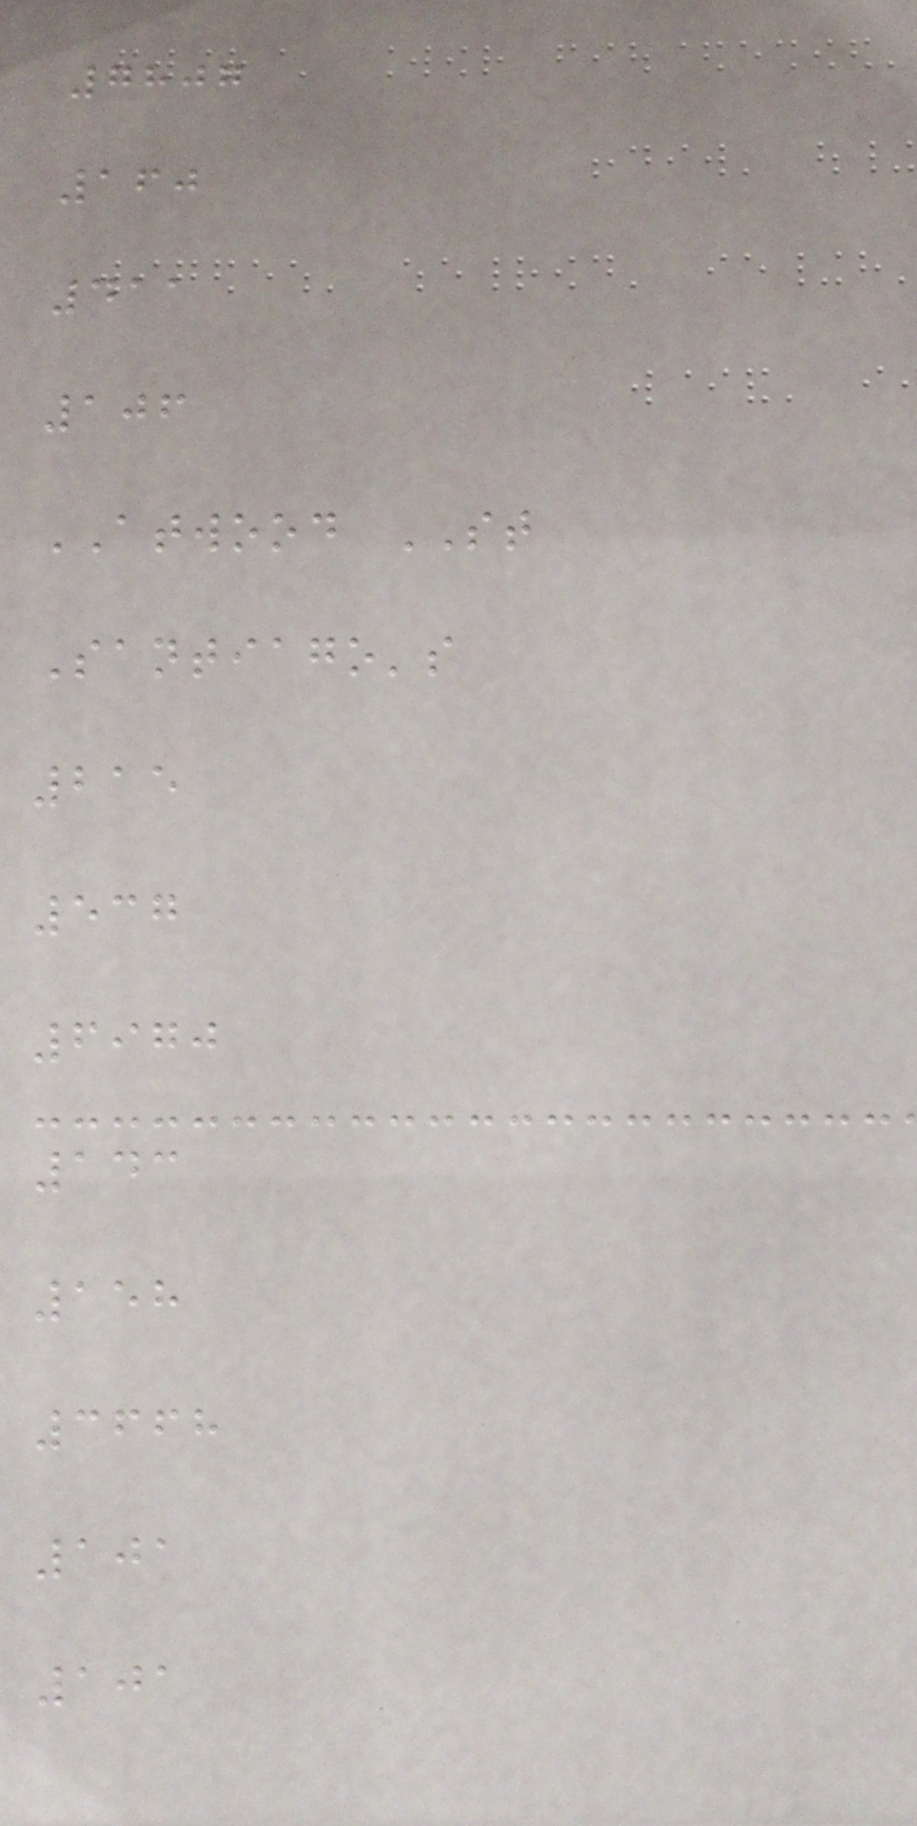7807
160
411
106
ATWOOD ST
Santiago's
215
537
6970
143
158
3668
101
101
